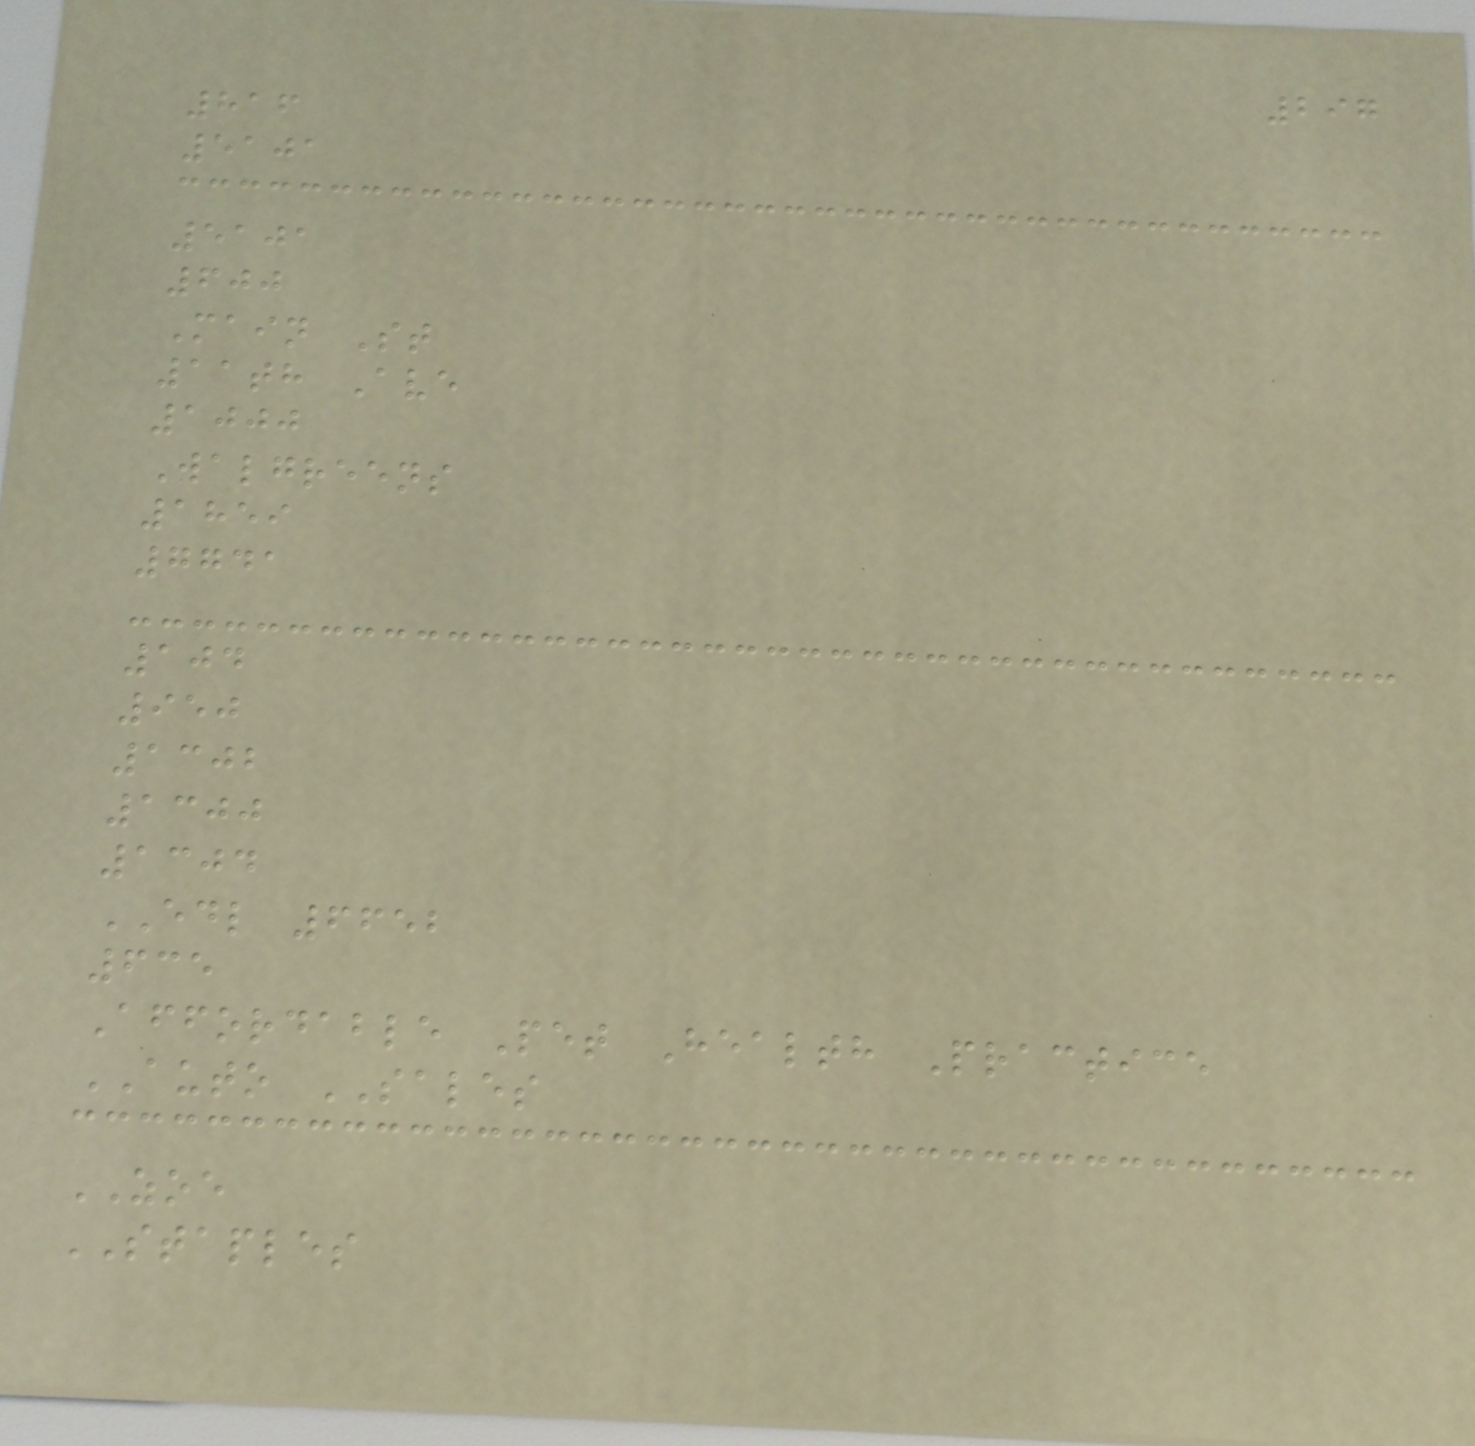297
816
5101
5101
600
Main St
11th Ave
1000
Walgreens
1859
7741
104
950
1302
1300
1304
EDL 6652
635
Affordable Pet Health Practice
AUTO SALES
ZOE
STAPLES
